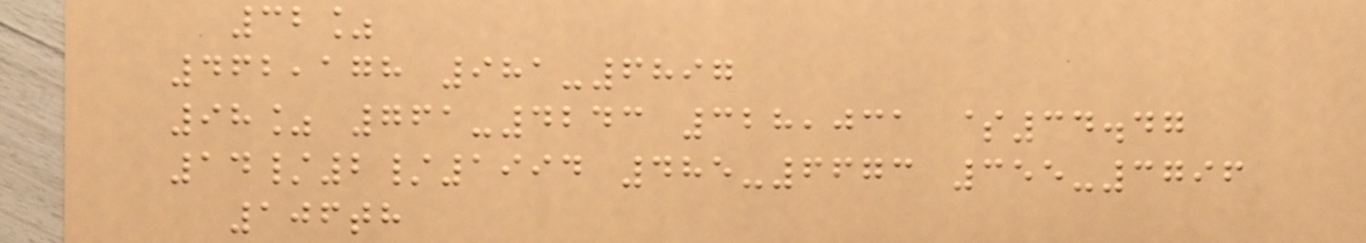32%
462,178 981-6897
98% 761-4243 328,031 $34.47
14/2/1994 485-6673 355-3796
106th
